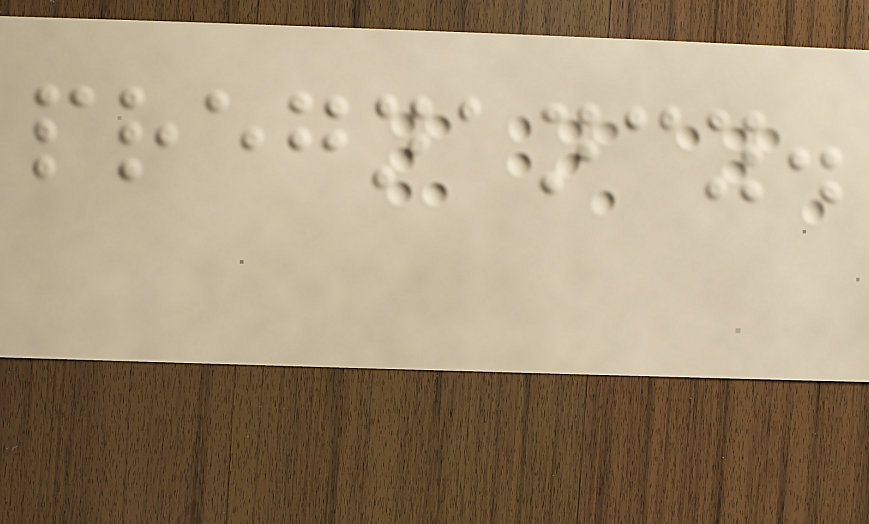pregnancy.
